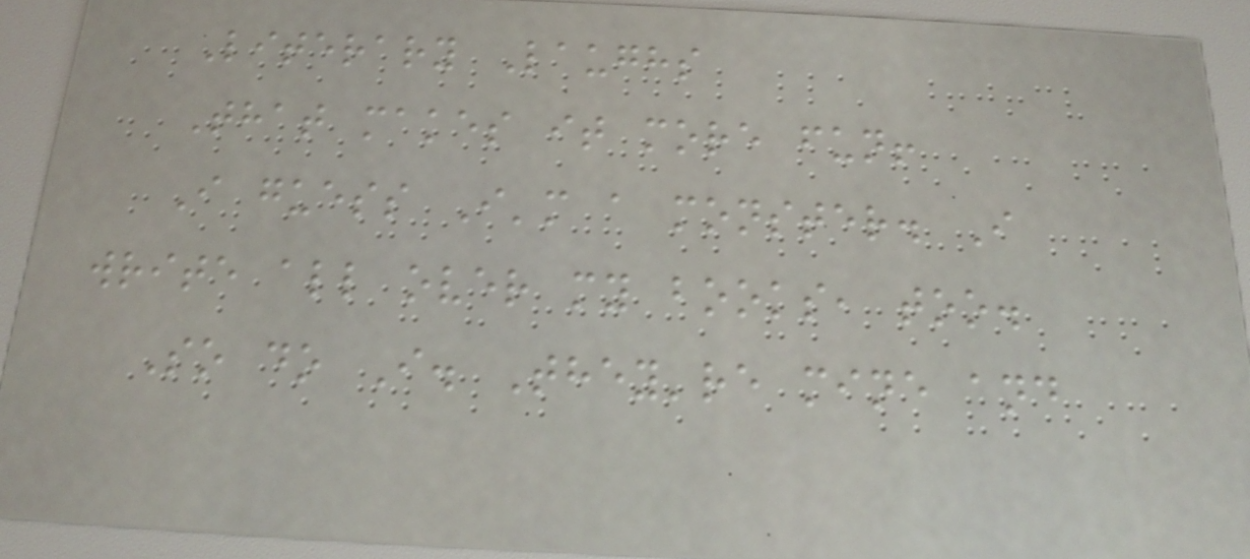Literary Laughs
That makes it more fun!
I guess I'm a monster. I
write all over my books, too.
So do I. They're mine and
